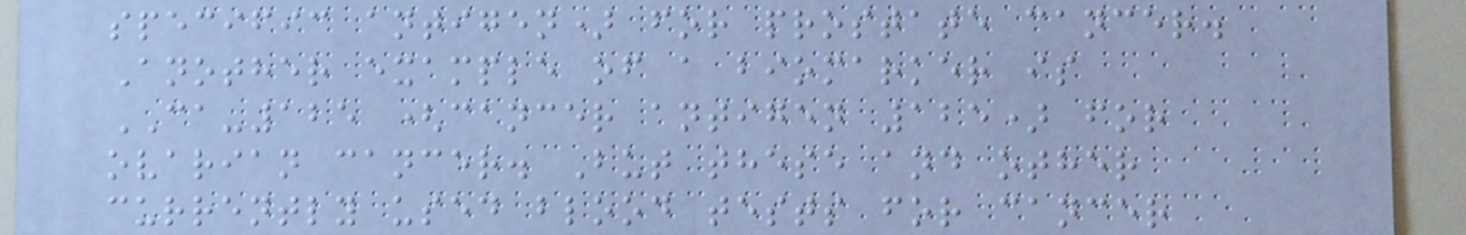specific antigen) for prostate cancer.
Another example of a biomarker is
CA-125 (cancer antigen 125) for
ovarian cancer. But these and other
currently used blood tests for cancer
